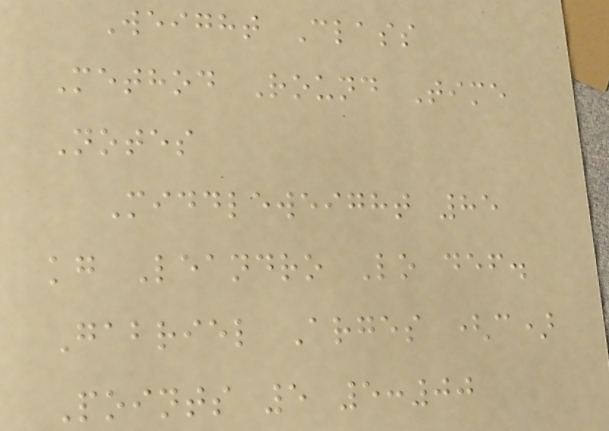Weight Class
Method Round Time
Notes
Middleweight 85
kg Leandro Lo def.
Gabriel Arges (c)
Points 5 5:00
